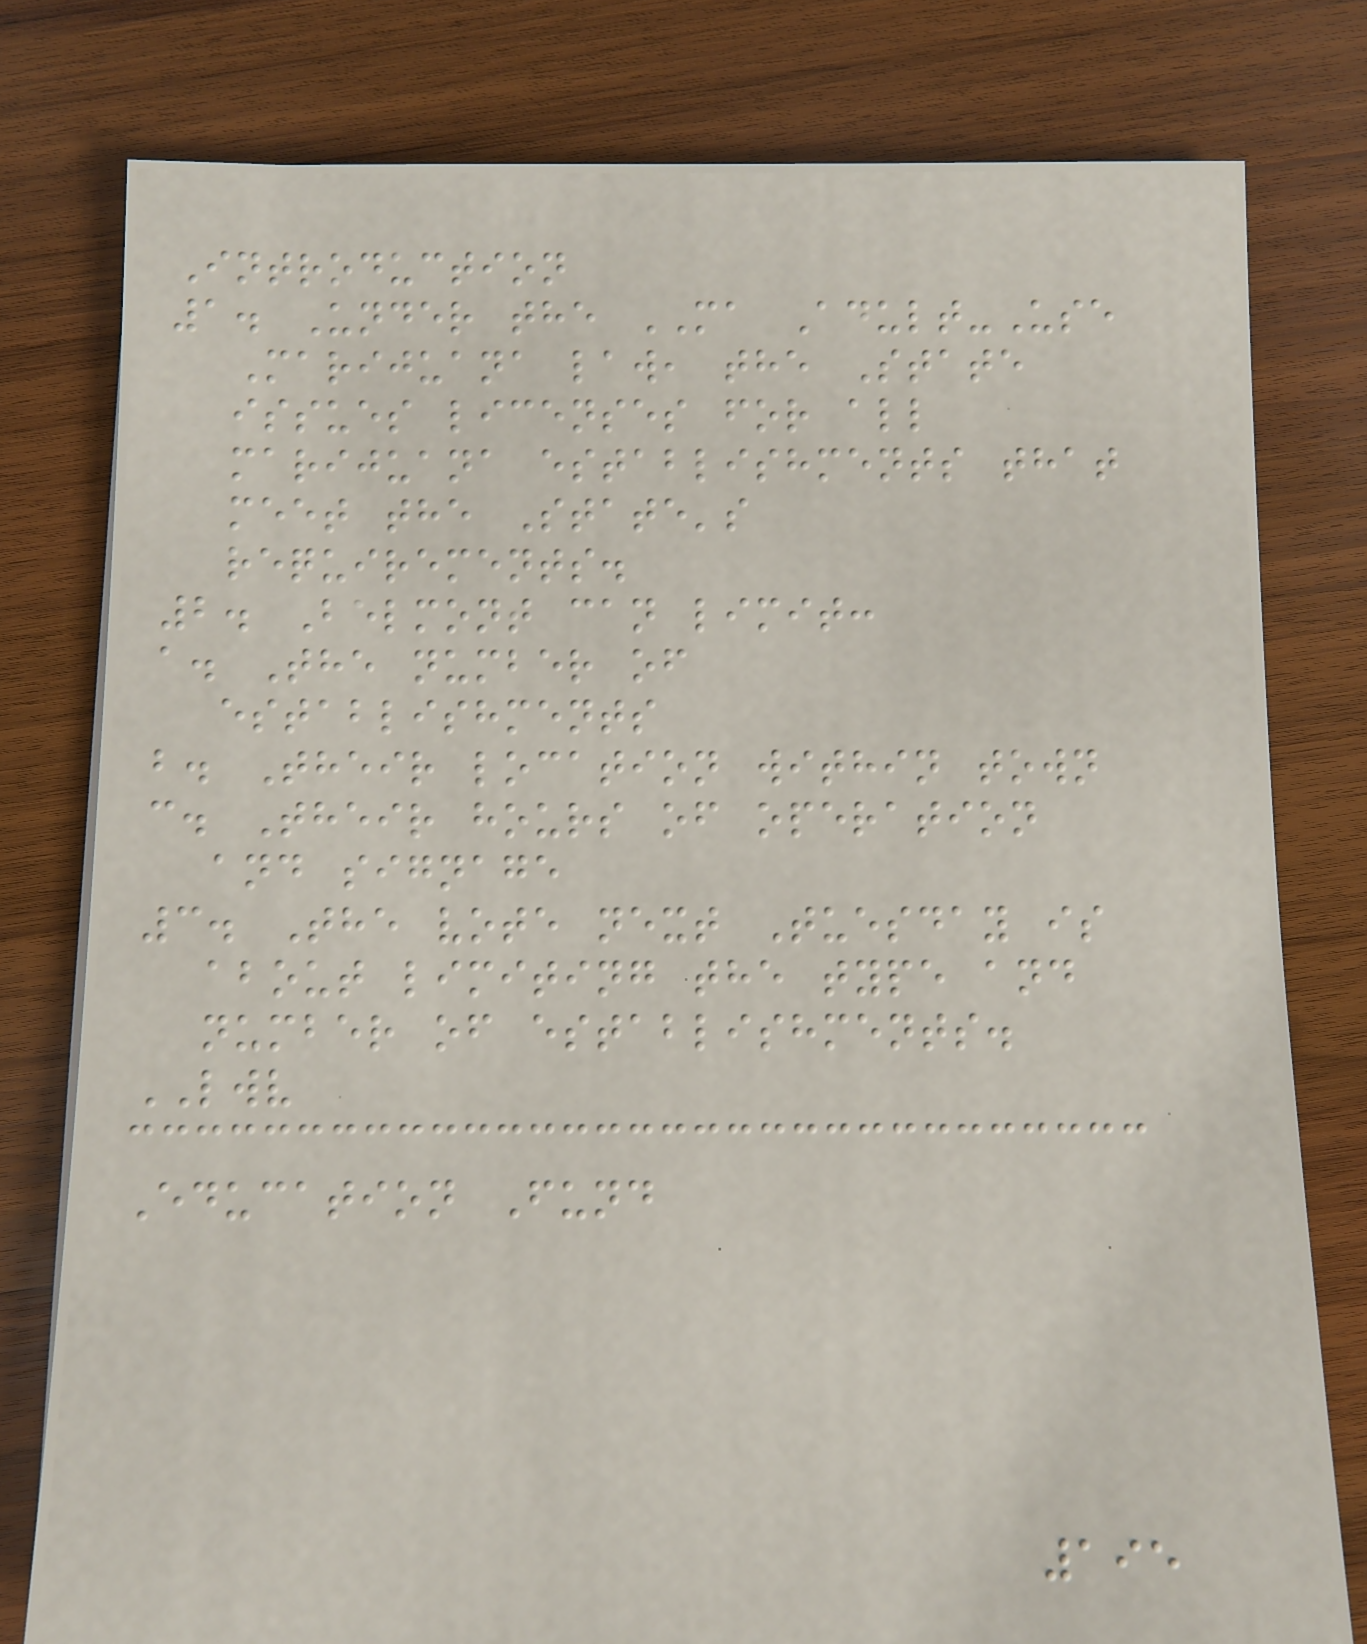Introduction
1. Under the MA Adult-Use
Marijuana law, the State
issues licenses for all
marijuana establishments that
meet the State's
requirements.
2. Belmont can limit:
a. The number of
establishments
b. Their location within town
c. Their hours of operation
and signage
3. The vote next Tuesday is
about limiting the type and
number of establishments.
LWV
Education Fund
195
